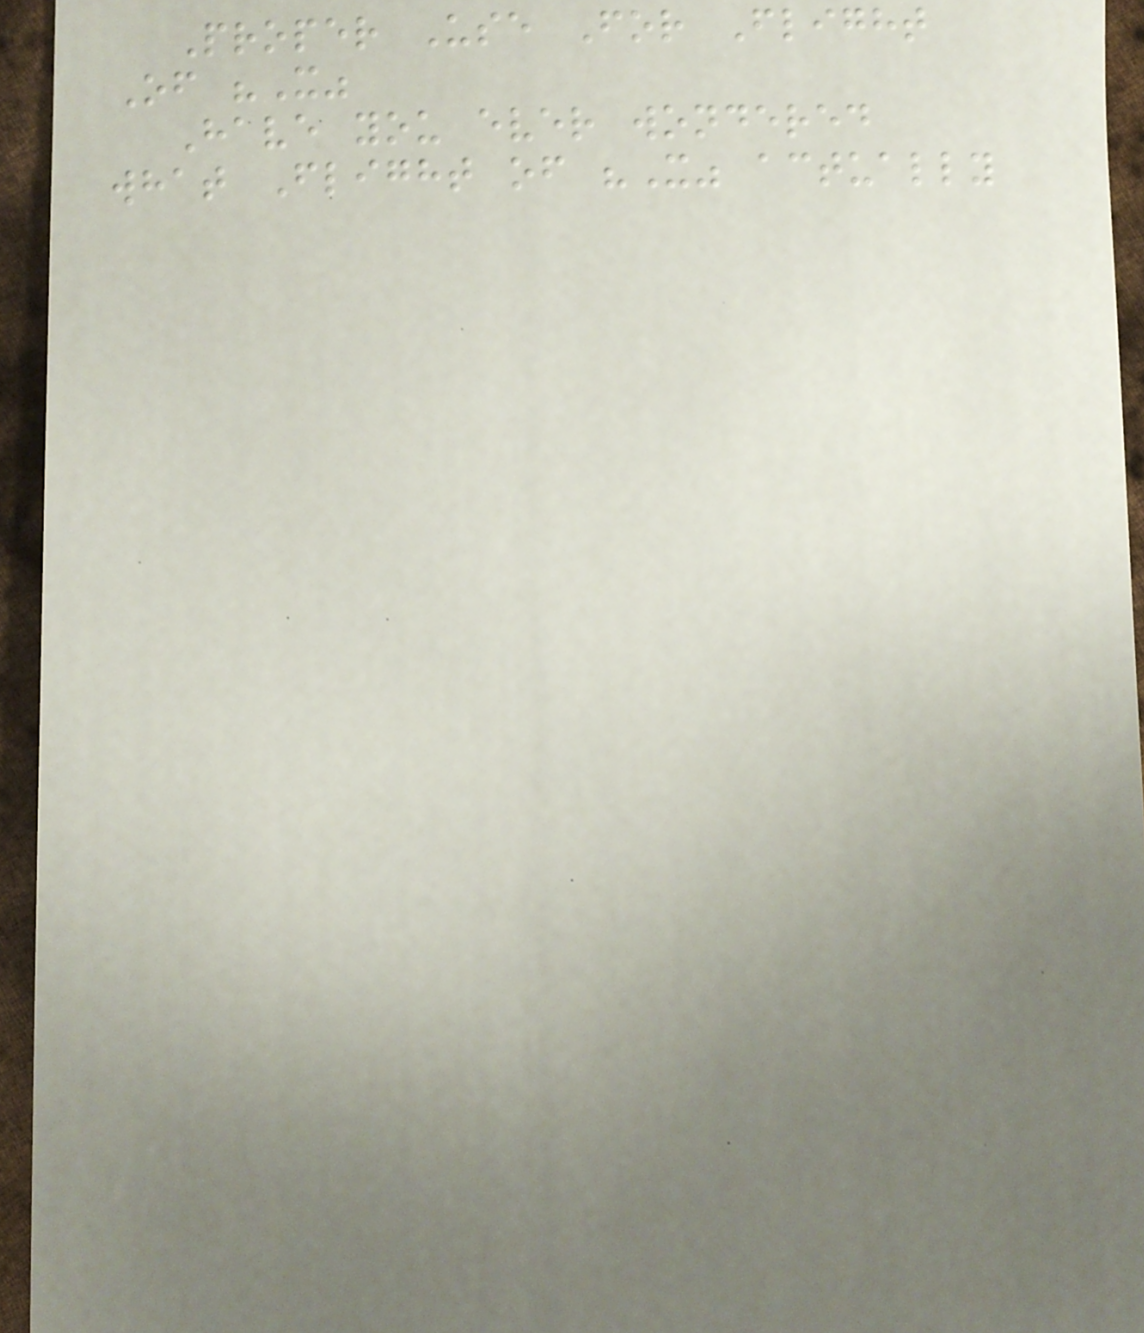Proper Use For Flight
Of "X"
Have you ever wondered
what Flight of "X" actually
